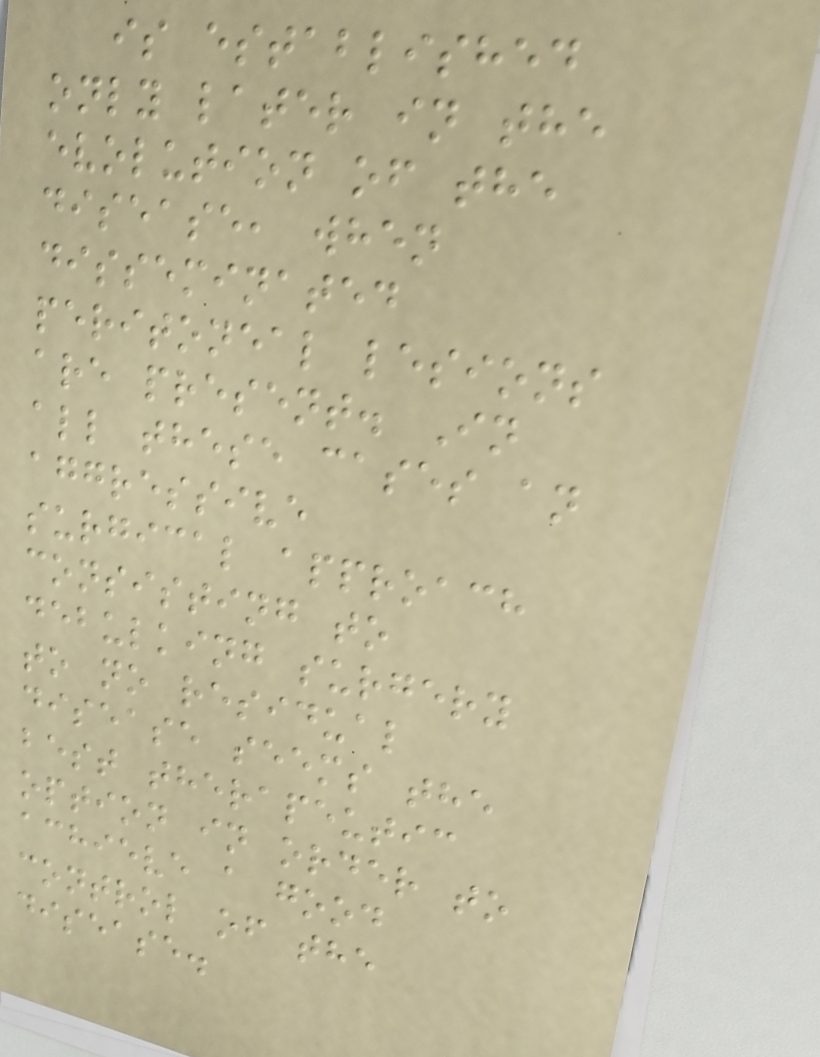is established
only later in the
evolution of the
disease, when
disseminated
peritoneal lesions
are present. In
all these cases an
aggressive
surgical approach
consisting to
debulking surgery
to no residual
disease seems the
best therapeutic
option in order to
achieve a good
control of the
disease.
